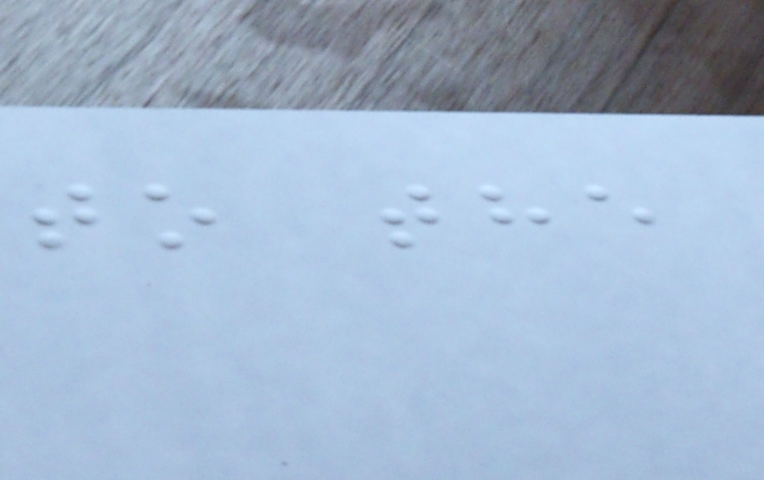to the
